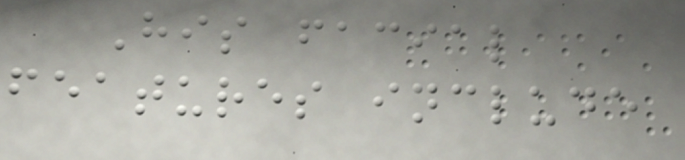His facial
features include
